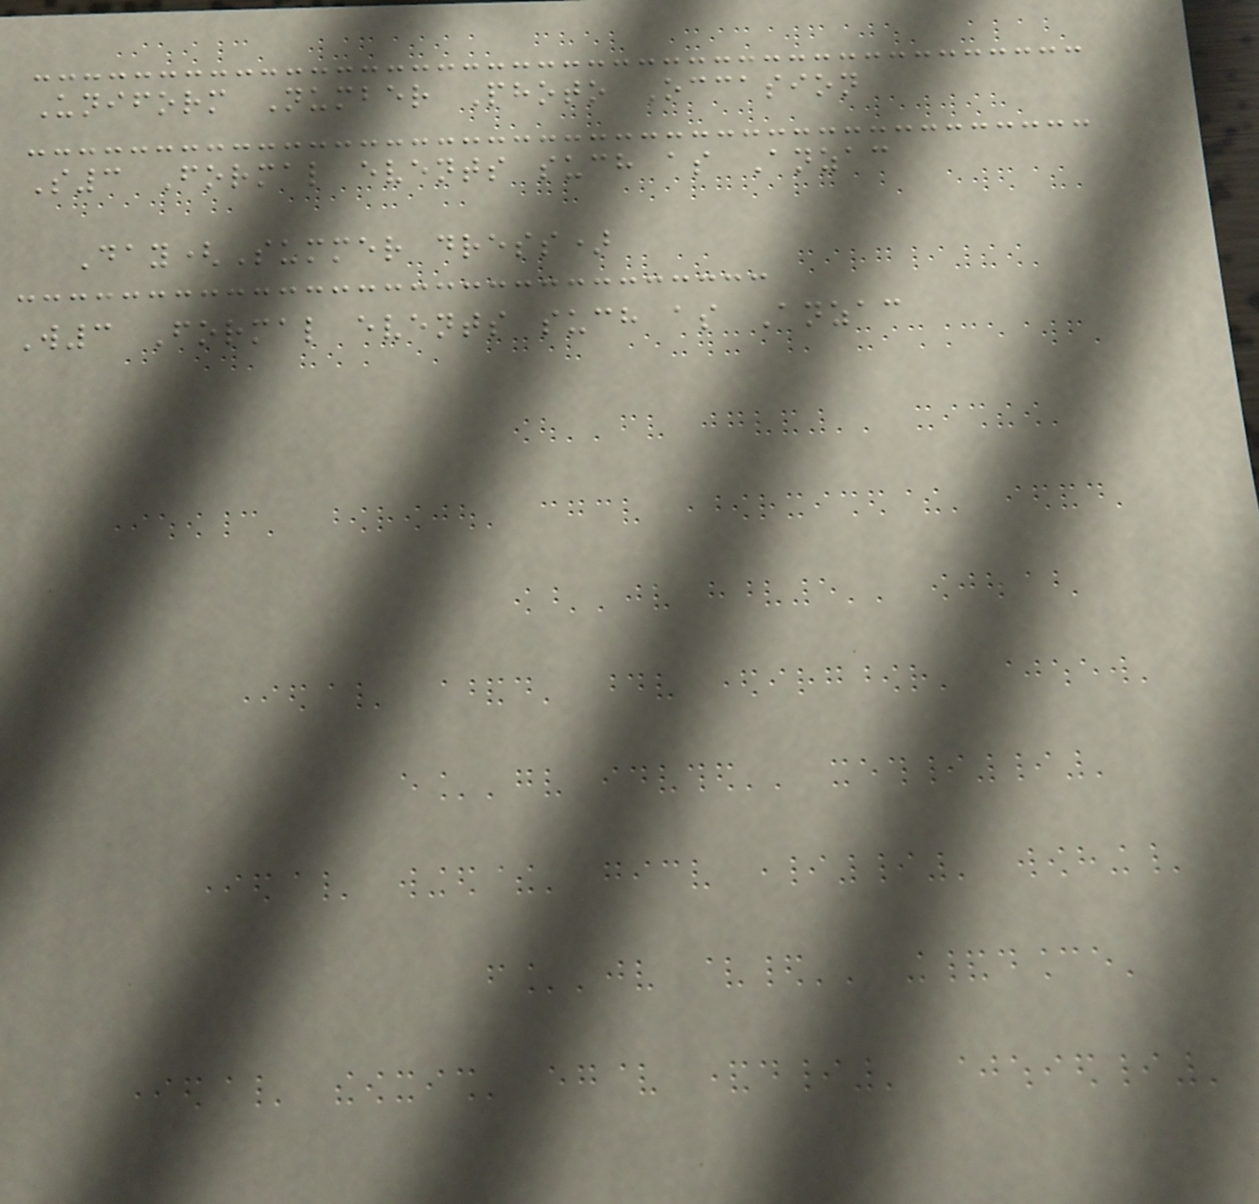Uniform Number Photo Occasion
S3 Formal events such as Anzac
Day(Summer dress)
W3 Formal events such as Anzac
